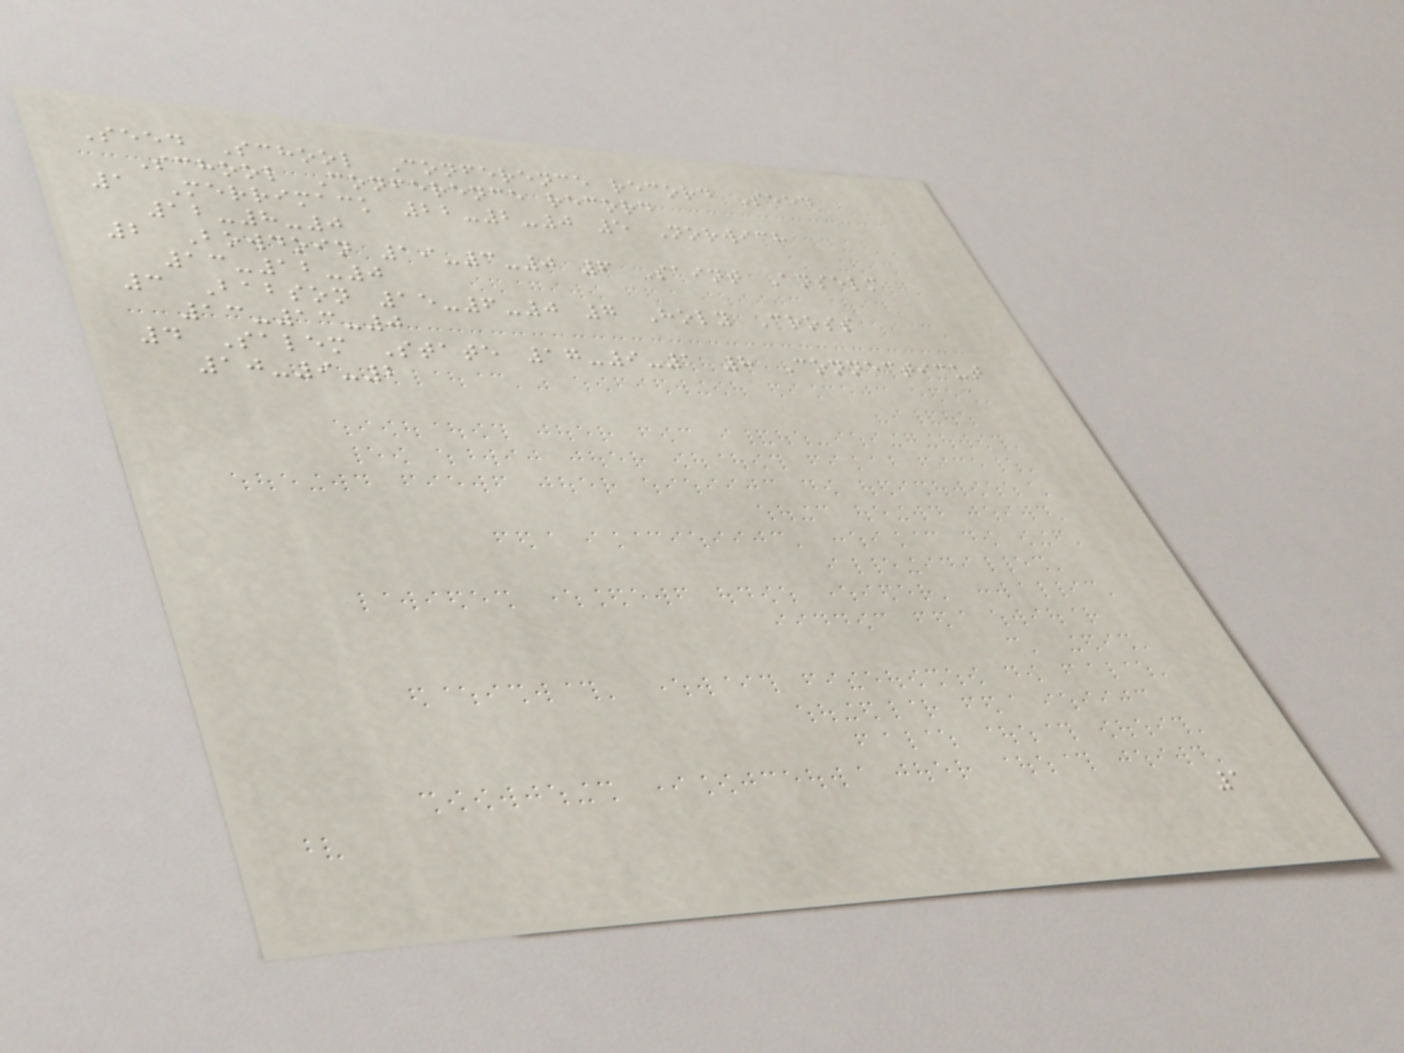Seed School Conference record Seed
School Conference record
1 Merrimack 22-2-0 5 Norwich
12-8-0
2 Bowdoin 19-3-0 6 Saint Anselm
13-12-0
3 Babson 15-6-0 7 Holy Cross
13-13-0
4 Salem State 17-9-1 8 Connecticut
10-9-2
1
